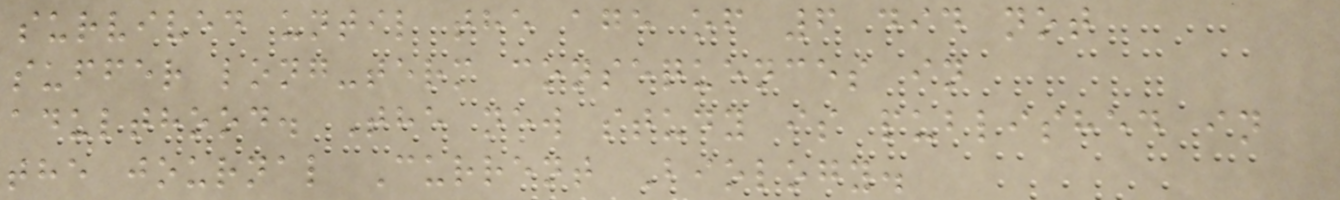survived until the age of 6 did not
suffer long-term consequences in
adulthood. The new study is published in
the journal Current Biology.
